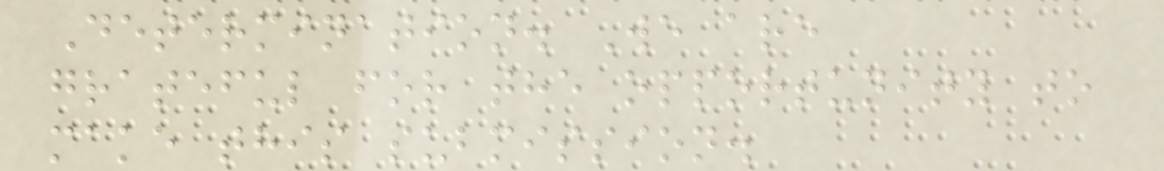Determination. We are
grateful for the opportunity to
make this submission.
